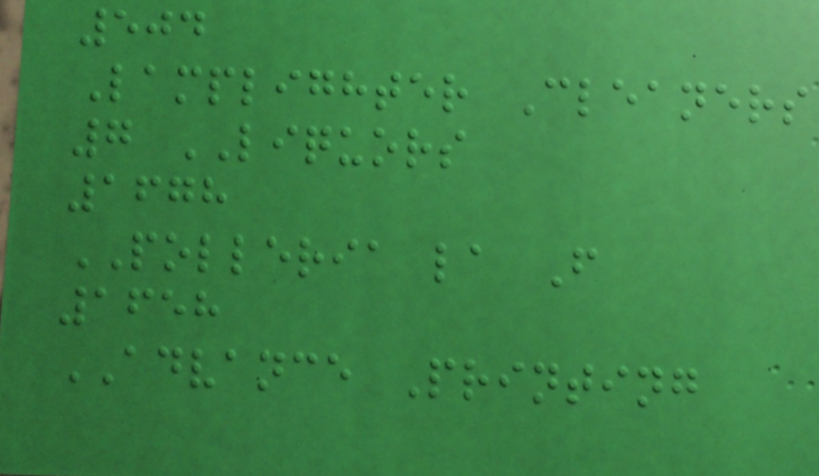504
Lamplighter Cleaners
7 LIQUORS
1678
POLLERIA la F
1658
ADVANCE Printing
